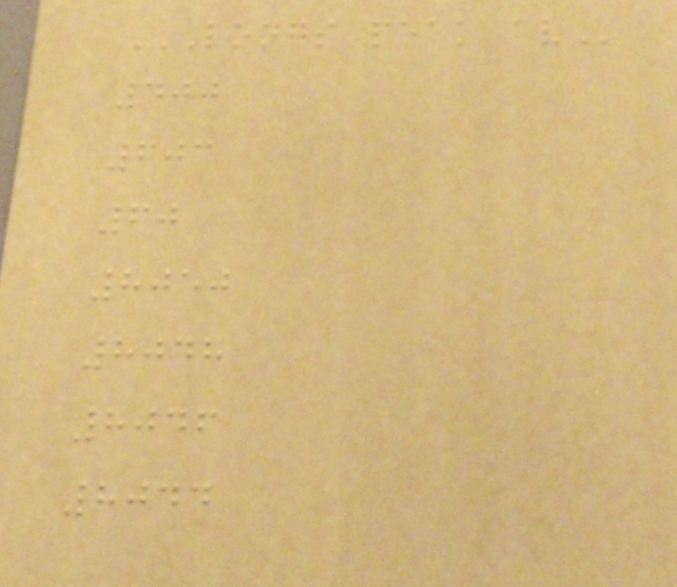LONGS PEAK AV
400
603
60
8050
8048
8046
8044
